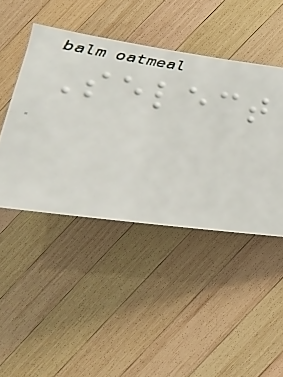Select
